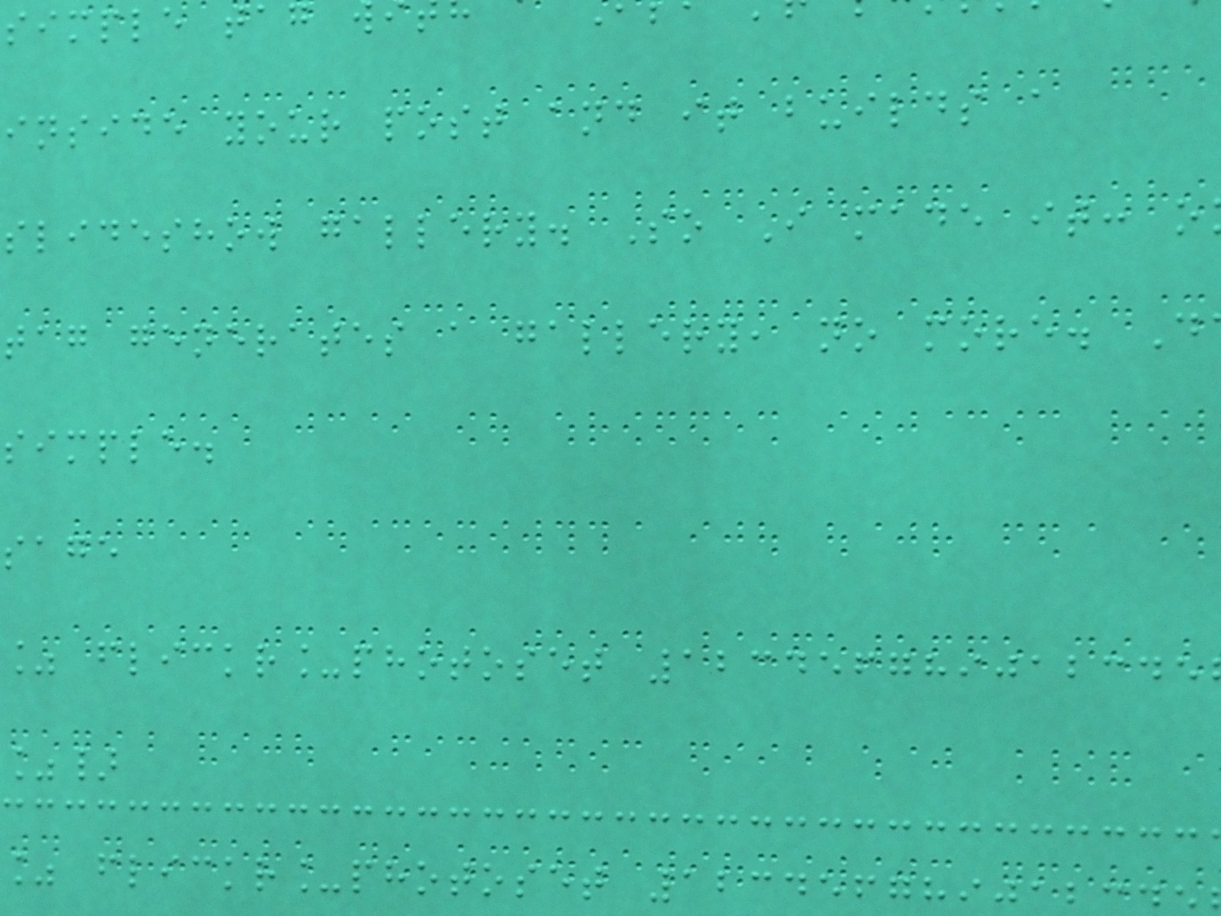simple tag
inside your post and it builds a
slideshow gallery. So I made it: o
tag generates a gallery, no more. D
simple.
sage
% flickr_photoset 123456789012345
%}
% flickr_photoset 123456789
